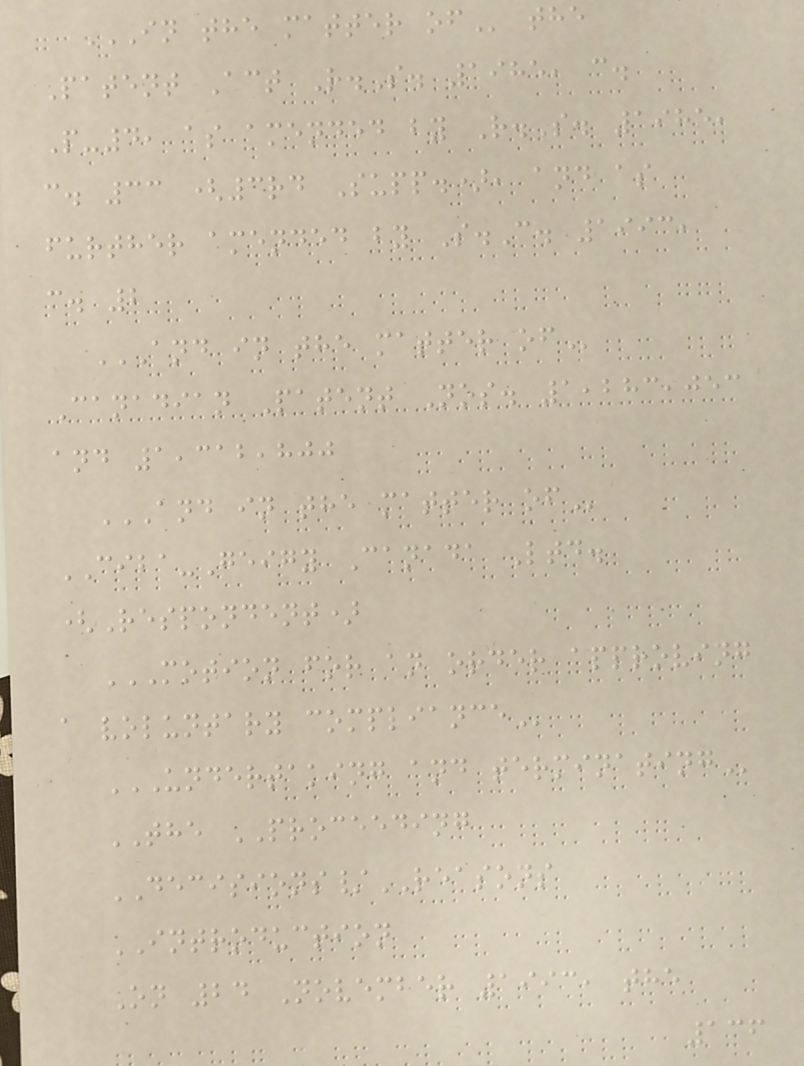IN THE MATTER OF the
Patent Act R.S. 1985, c.
P-4, as amended by R.S. 1985,
c. 33 (3rd Supp.), and as
further amended by S.C. 1993,
c. 2
AND IN THE MATTER OF
Canadian Patent Nos. 1,283,053
and 1,312,800
AND IN THE MATTER OF
CIBA-Geigy Canada Ltd.
(Respondent)
MOTION FOR AN ORDER APPROVING
A VOLUNTARY COMPLIANCE
UNDERTAKING AND TERMINATING
THE PROCEEDING
DECISIONS/REASONS
INTRODUCTION
On 24 November 1993, the
136
